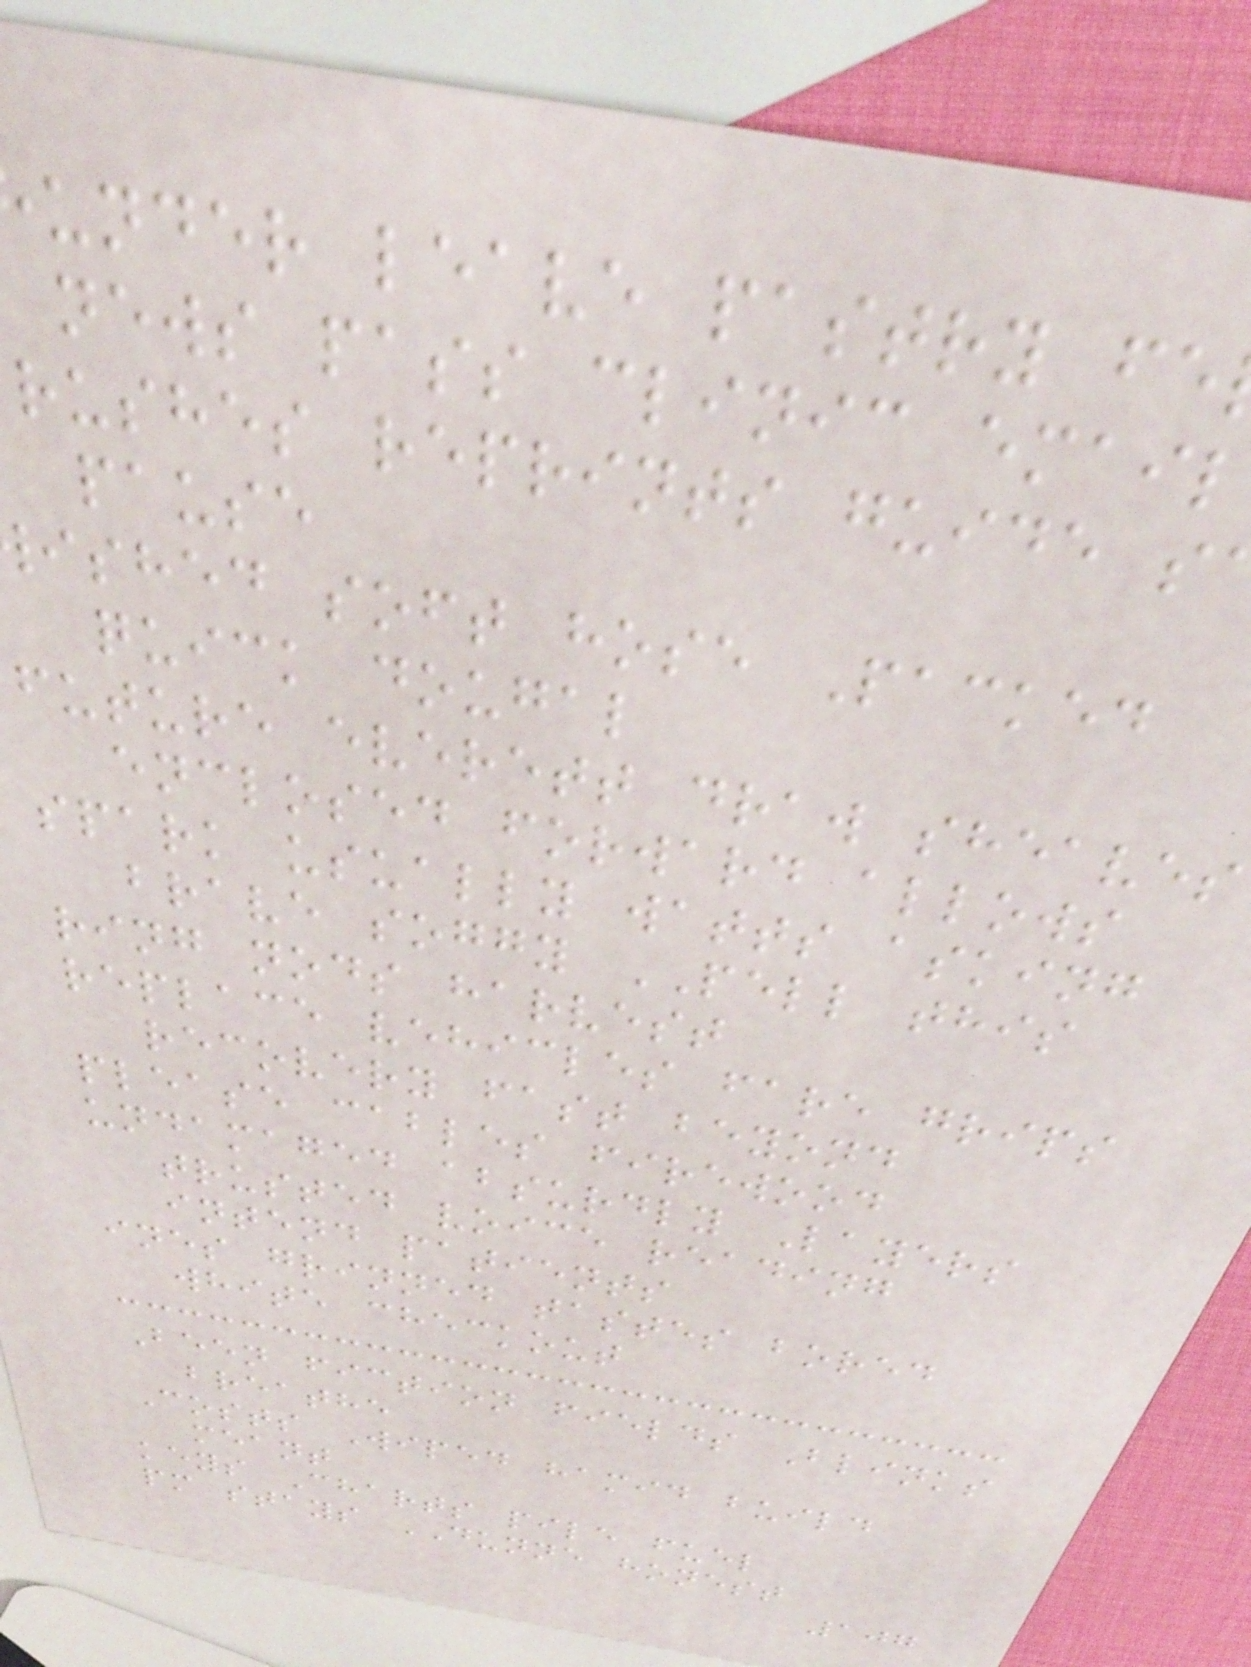under leave pastry fe
news pass clinic email
rushes reprints guide s
pause
ished soft hose Packed
quick dougal
future everett draw sheaves
enclosed forward allows
spark usually watts asking
brave soggy PELL this
ring nods harvest
replace vehicles fare grips
recovery fast beyond
please cables firewood
undamaged absurdly Layers
trusted voice reading
intend patients
ines grinned tastes bored
white checkout
Been fiction fields Blinks
breathe
Costs Wiped hamid build
meant
keys Charts pile fuel
pm stays DUNNE honest
107
